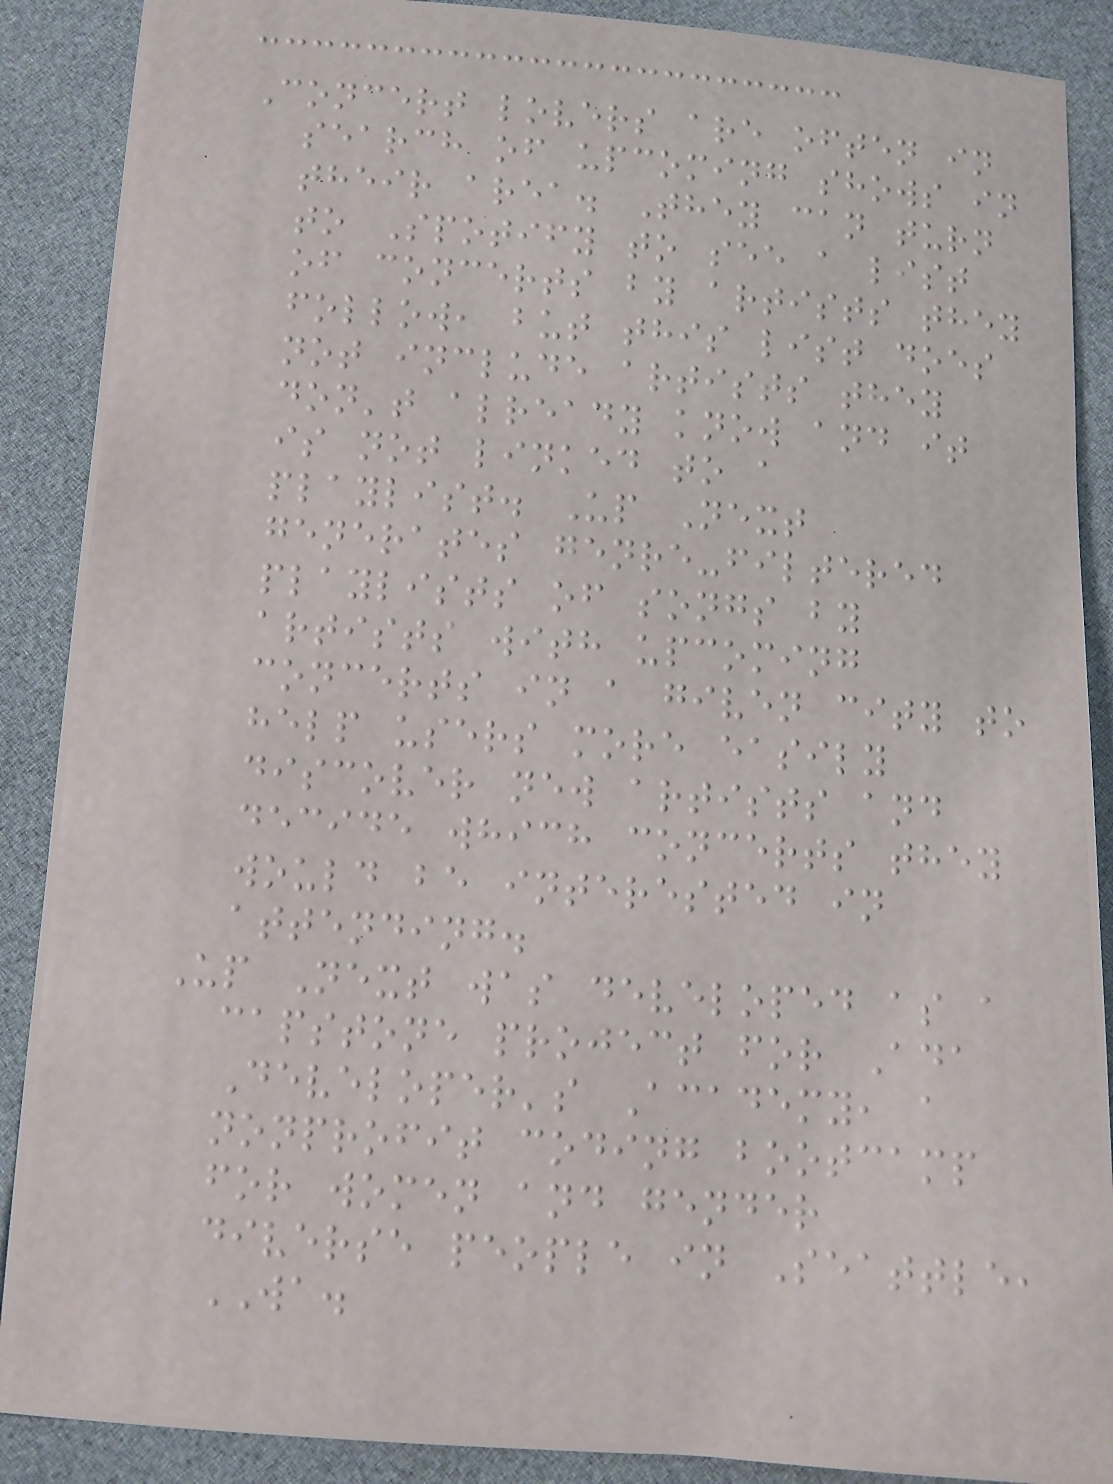Concert lovers are often in
search of upcoming shows in
their area. They can turn
to Spotify to see a list
of concerts by artists they
follow, but this list does
not include artists they
don't already know and it
is not linked to a
playlist. Up Next
generates genre-filtered
playlists of songs by
artists with upcoming
concerts in a given city to
help users more easily
discover new artists and
decide which concerts they
would be interested in
attending.
Up Next was developed as a
capstone project for Ada
Developer's Academy, a
nonprofit coding bootcamp
for women and gender
diverse people in Seattle,
WA.
